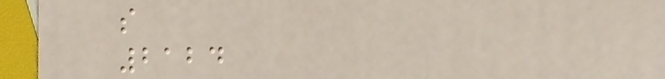s
2124
